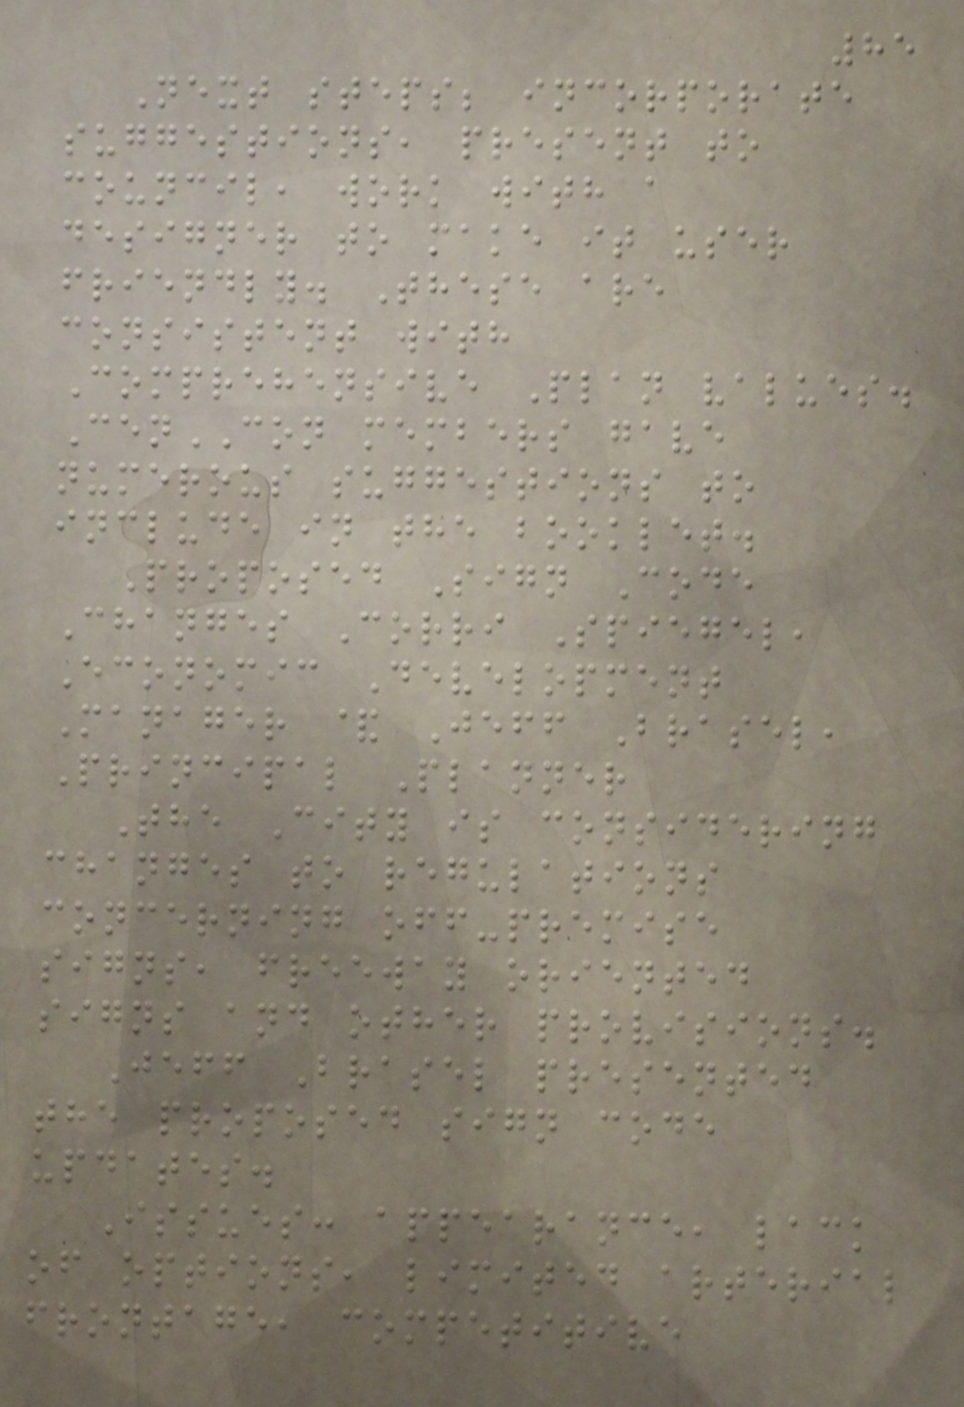85
Next steps; incorporate
suggestions, present to
council, work with a
designer to make it user
friendly. These are
consistent with
Comprehensive Plan values.
CenCON members gave
numerous suggestions to
include in the booklet.
Proposed Sign Code
Changes Corri Spiegel,
Economic Development
Manager & Jeff Brasel,
Principal Planner
The City is considering
changes to regulations
concerning off-premise
signs, freeway oriented
signs and other provisions.
Jeff Brasel presented
the proposed sign code
updates.
Issues: appearance, lack
of options, limited arterial
frontage, competitive
